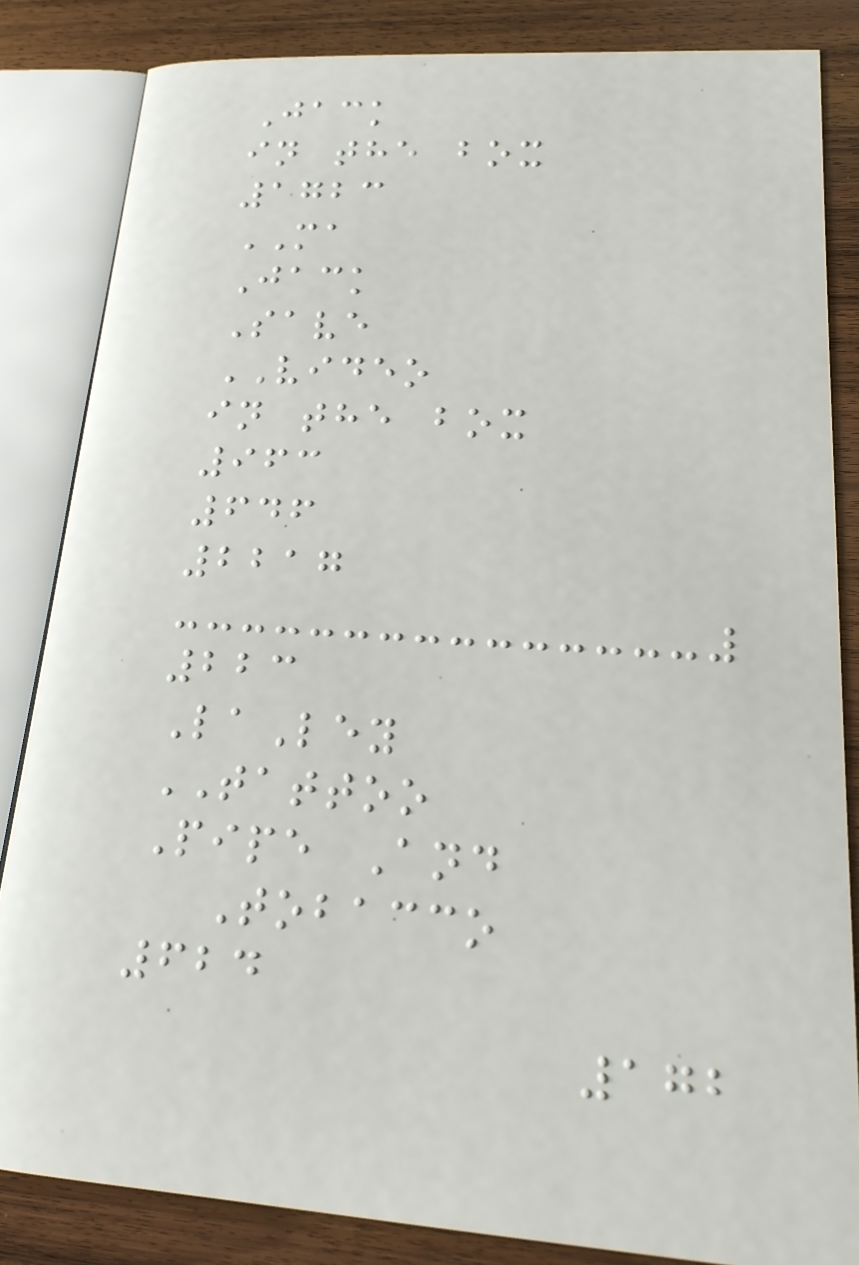Jack
in the box
1723
MA
Jack
Save
VIDEO
in the box
963
646
2217
223
LaLey
TATTOO
Pipe And
Tobacco
624
172
